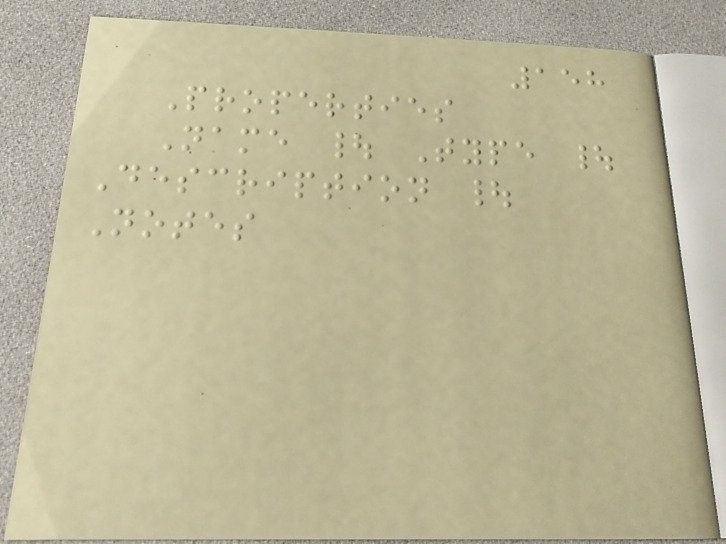158
Properties
Name | Type |
Description |
Notes
